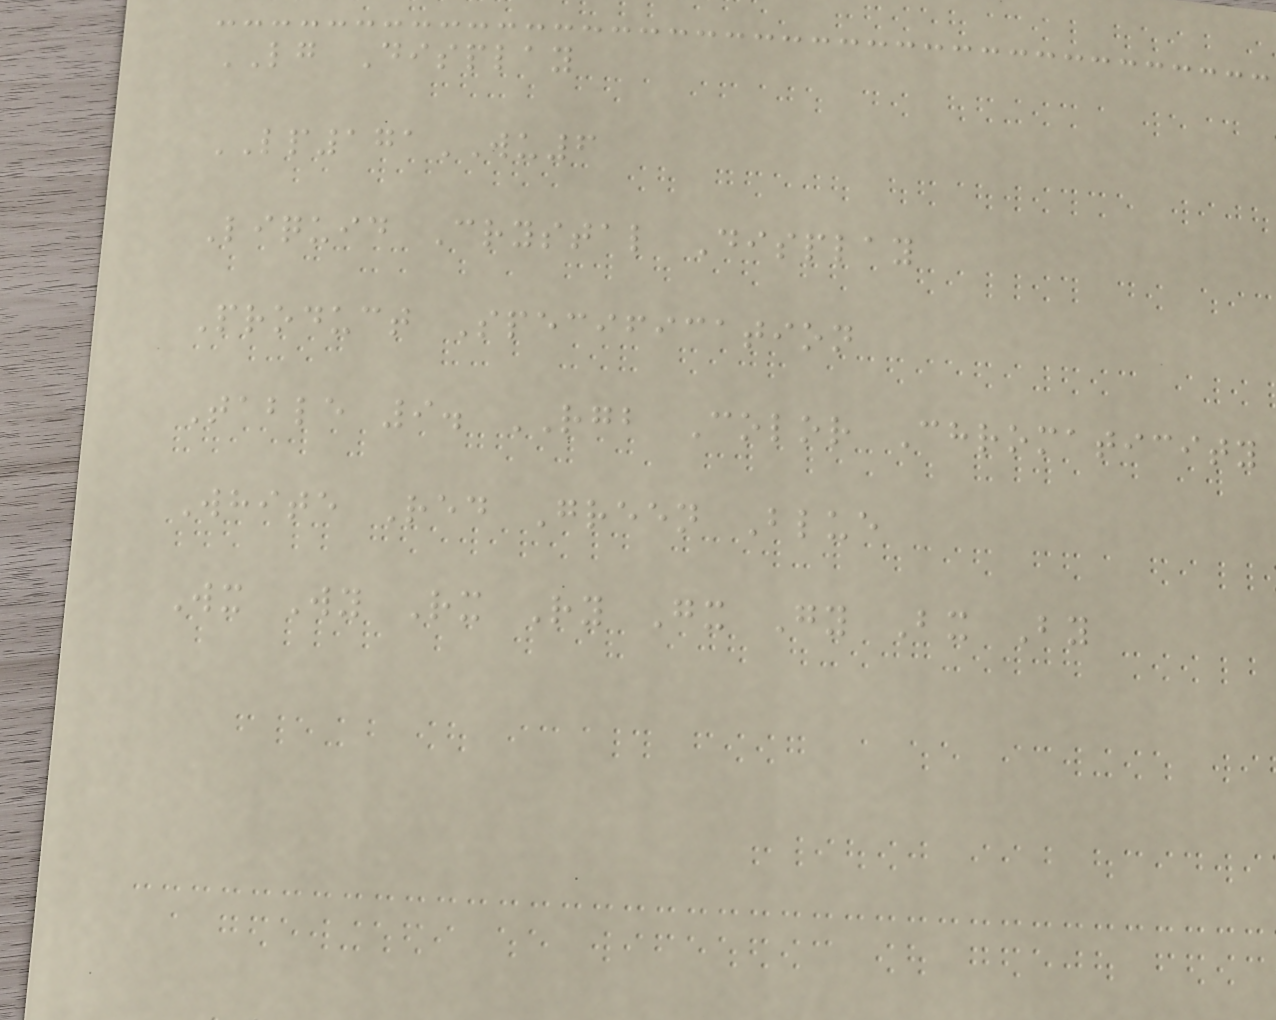LG Display
LP171WU6
Liquid Crystal Display
Product Specification
Table 9. RGB Color Chromaticity
White Red Green Blue
Wx Wy Rx Ry Gx Gy Bx By
